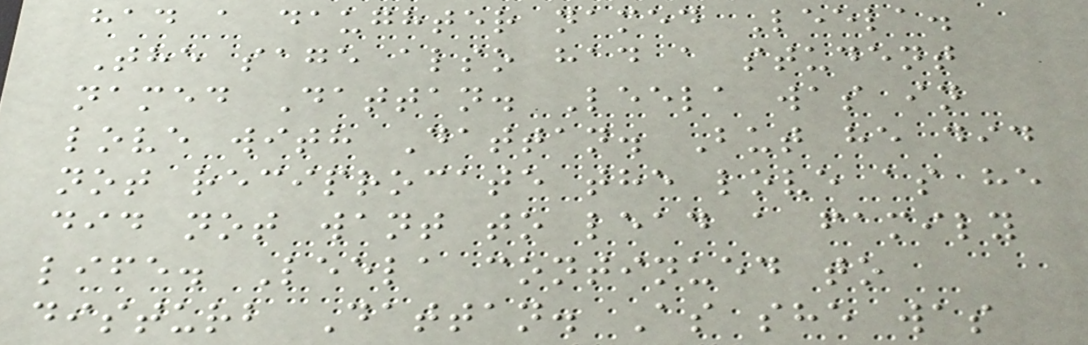had a daughter named Leela.
The sage also had a student
named Dattan. Leela was in
love with Dattan. But he did
not reciprocate the love as he
did not want to lead a family
life. Leela continued to
disturb Dattan. As she was
